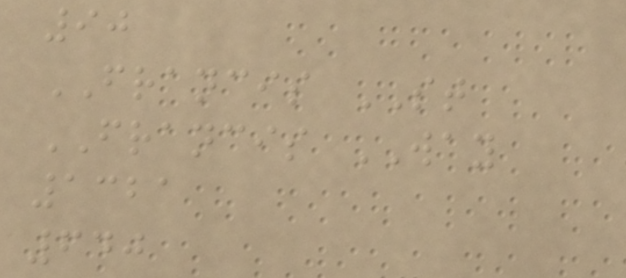90
FRANCIS ST
FRANCIS WAY
1321
640
